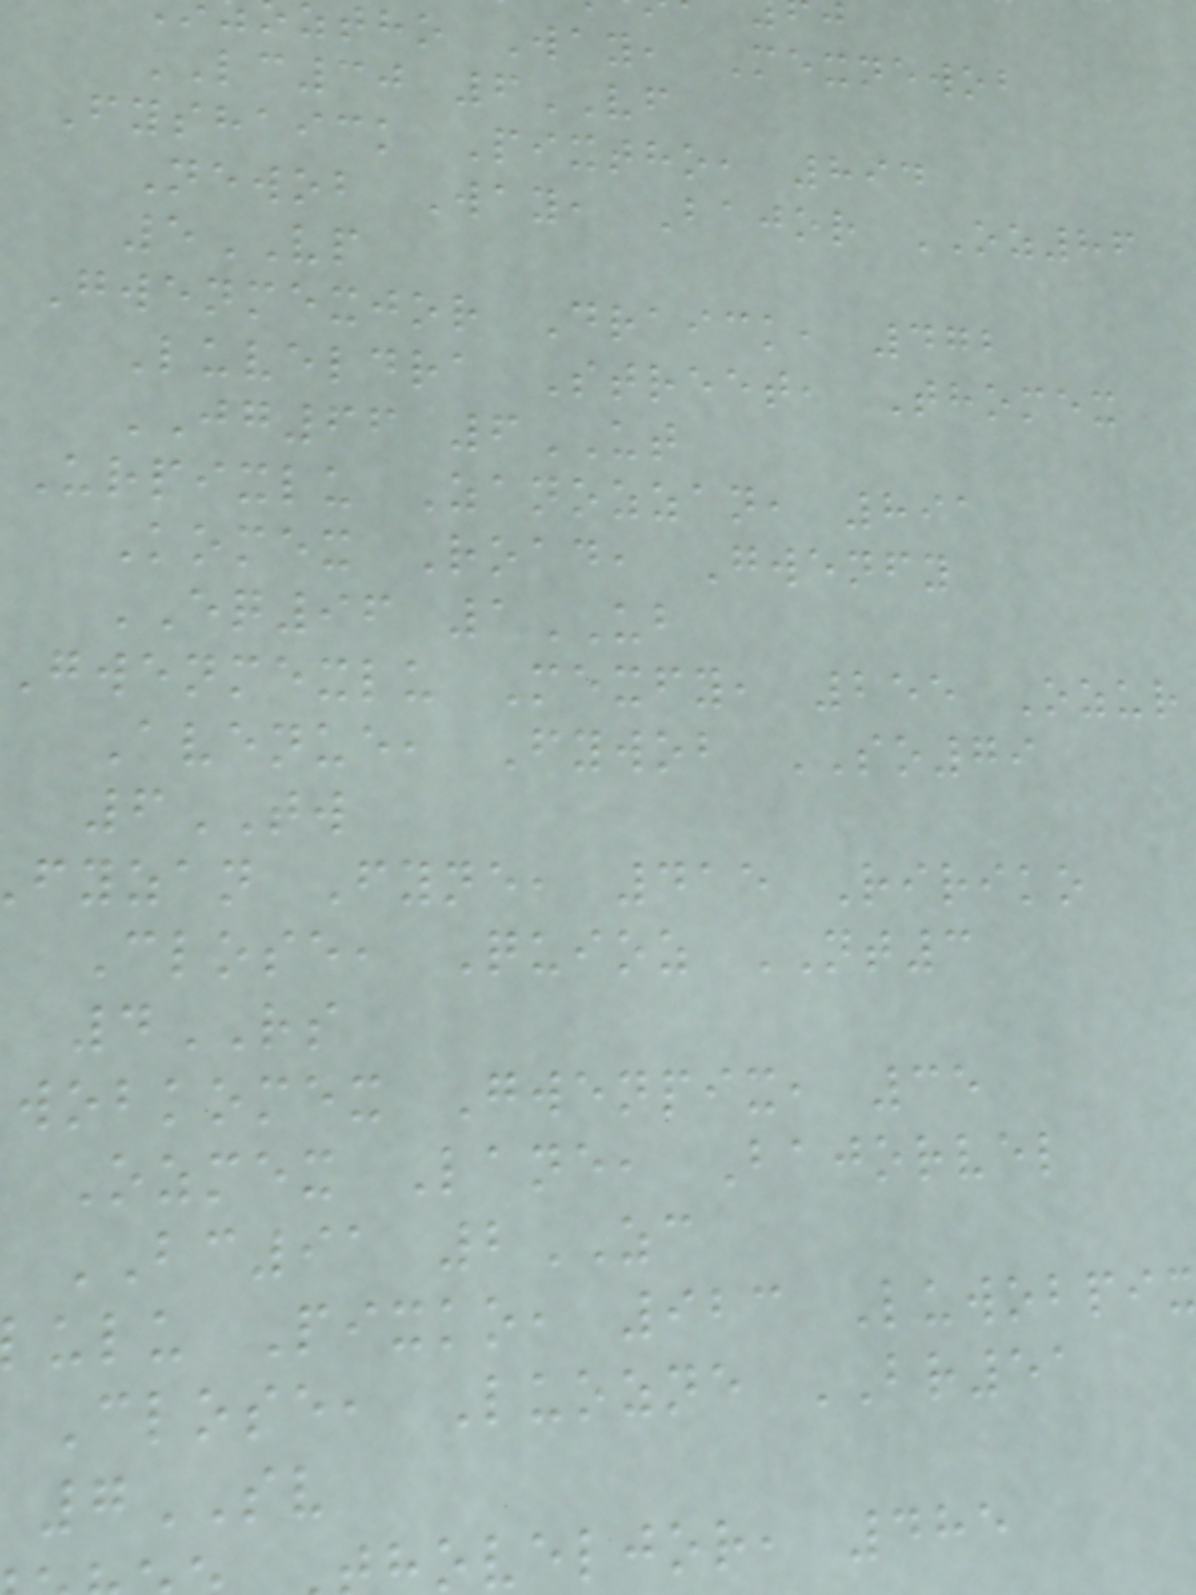ztho Way, Mexnewob
LC30 6VF
Fyshaick Pixtho, 894
Newob Way, Bajor OZ86
5VP
Gwenmexjor Draick, 472
Luveldra Street, Thomex
JG66 6UT
Urpixlu Zanozzan, 891
Komex Road, Gwenfy
EQ96 1UB
Gwenmexlu Mexfy, 255 Ozur
Avenue, Fywob SO79
6TW
fyzan Fyne, 415 Ririko
Close, Quioz NT3
4RS
wobkomex Gwenpix, 35
Ozmex Lane, Bajorvel
BC91 2ZC
ulu Pixko, 923 Luwobpi
Close, Luozne BR51
7SV
oveljor, 485
